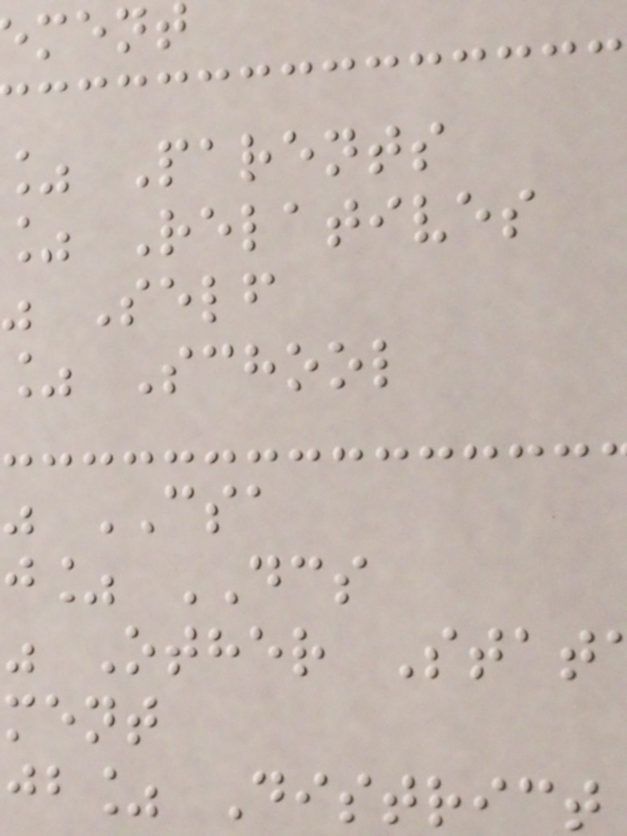ment
Parents
% Relatives
Self
% School
CSA
j% DCS
Other Stat
ment
jb% District
